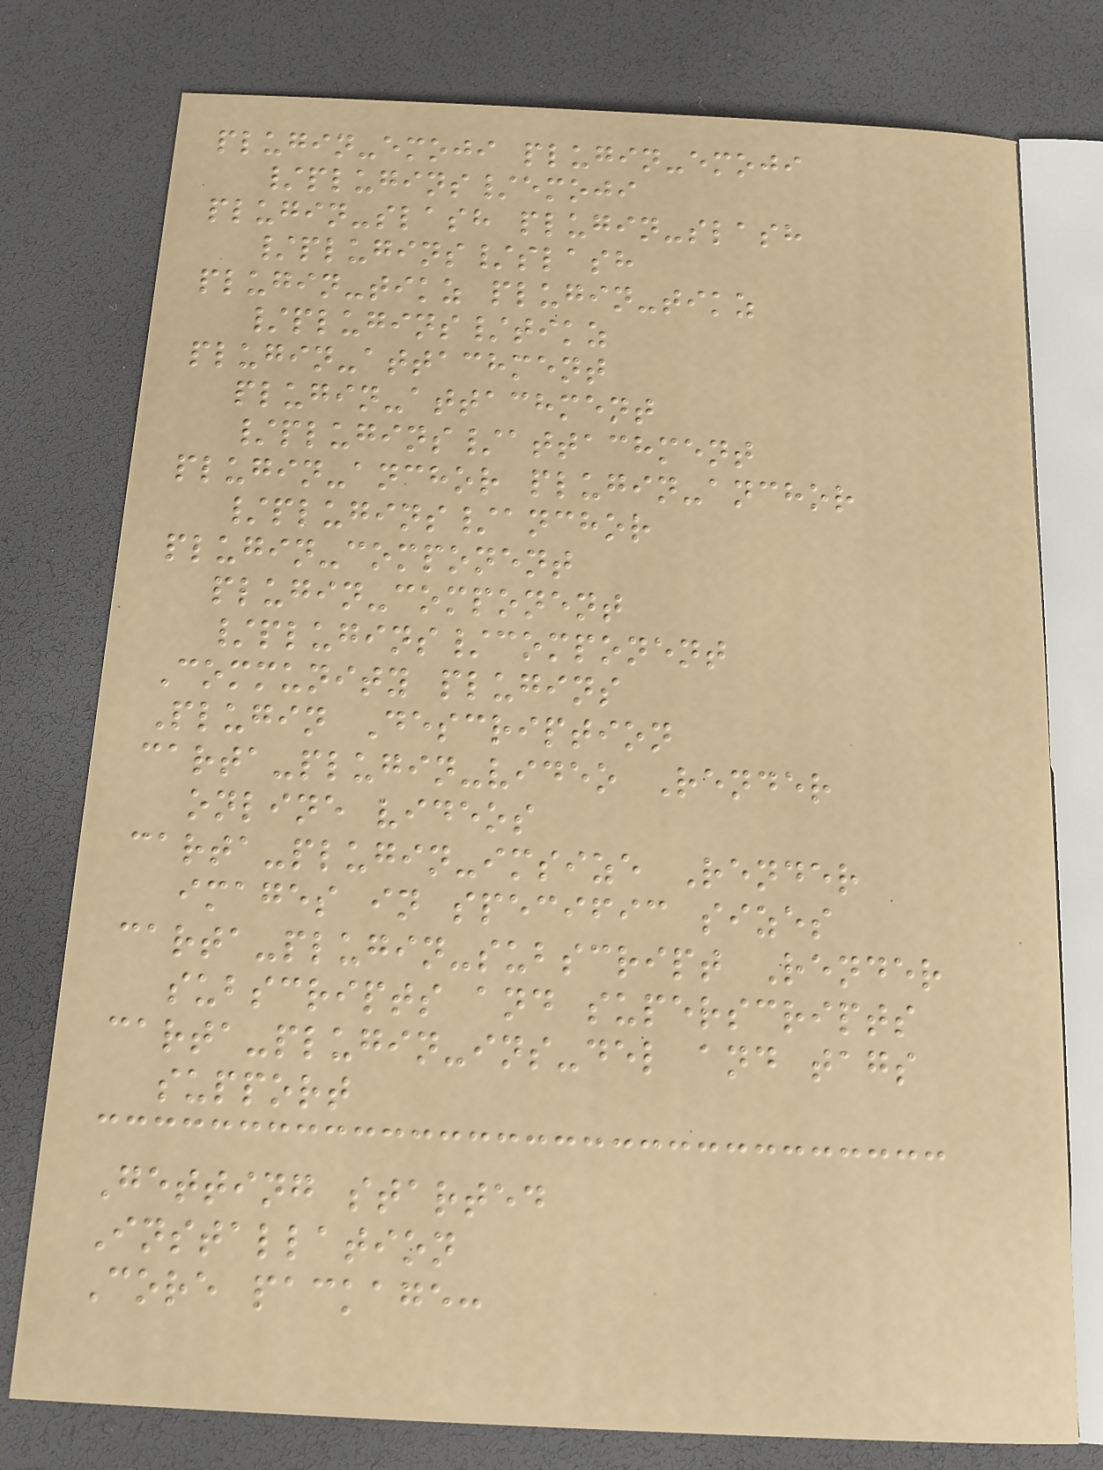plugin-emoji plugin-emoji
/plugins/emoji
plugin-slash plugin-slash
/plugins/slash
plugin-tikz plugin-tikz
/plugins/tikz
plugin-attachment
plugin-attachment
/plugins/attachment
plugin-anchor plugin-anchor
/plugins/anchor
plugin-component
plugin-component
/plugins/component
Community plugins
Plugin Description
carta-plugin-video Render
online videos
carta-plugin-imsize Render
images in specific sizes
carta-plugin-subscript Render
subscripts and superscripts
carta-plugin-ins-del and tags
support
Getting started
Installation
Core package:
